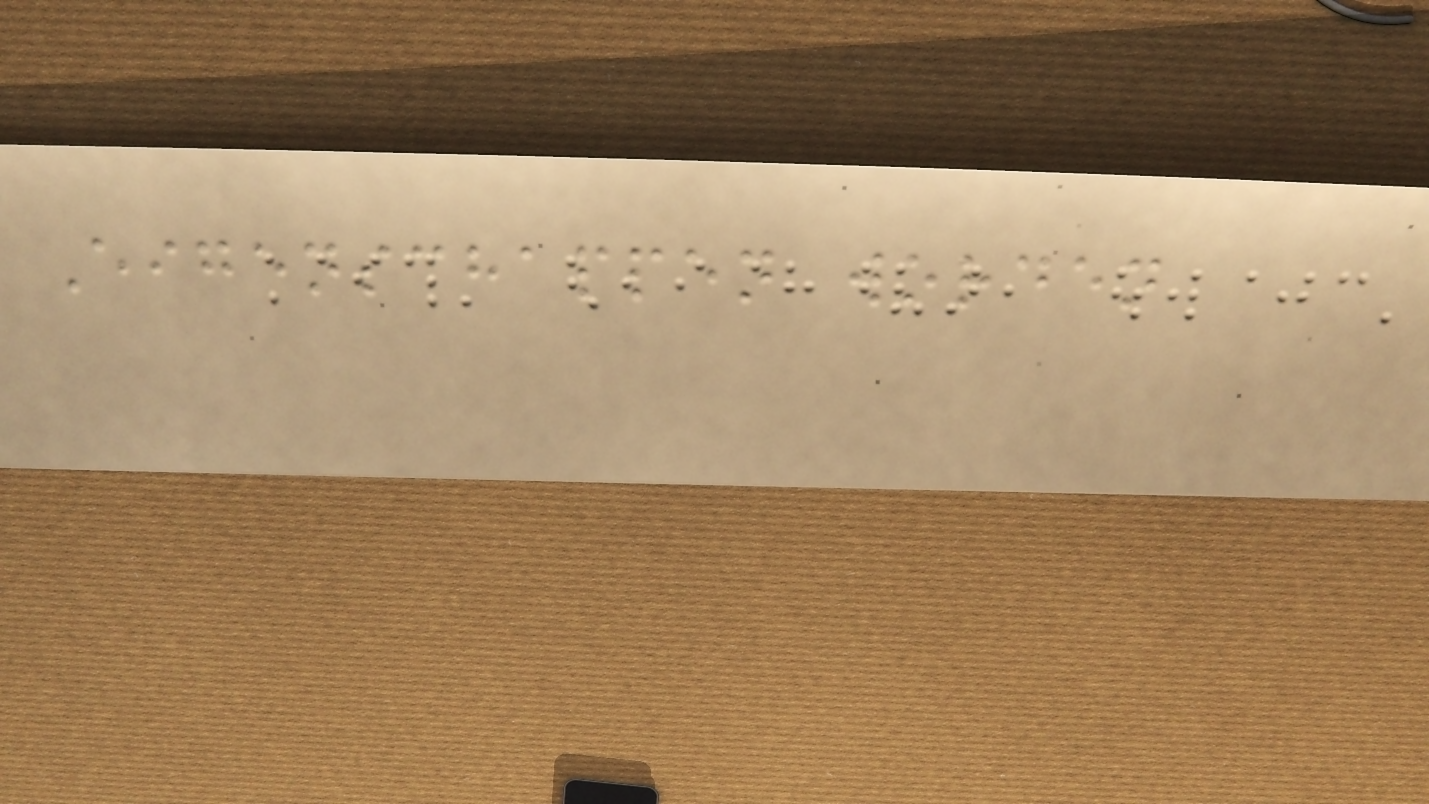Eigenschappen worden
